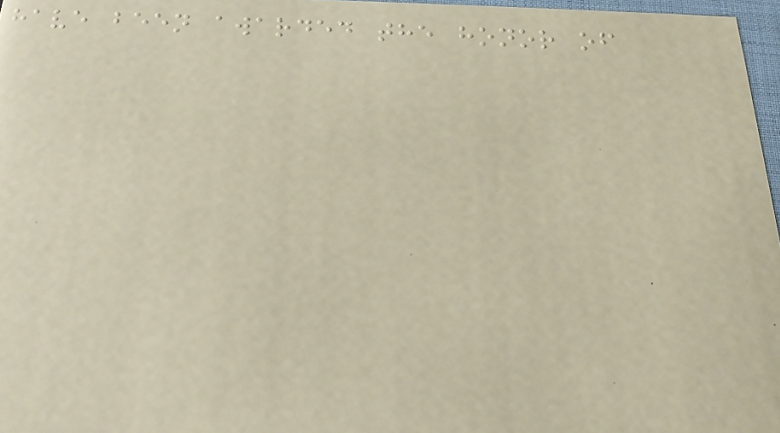have been awarded the honor of
